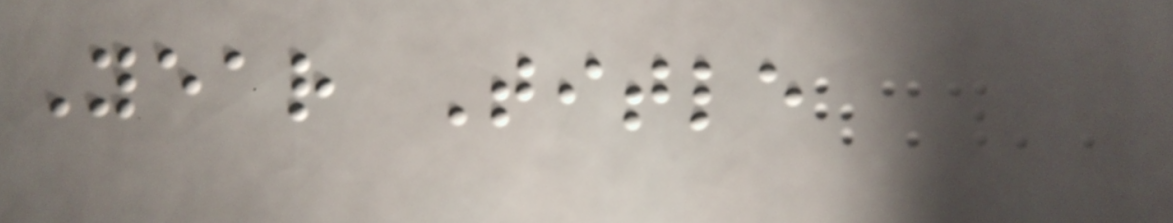Year Title
